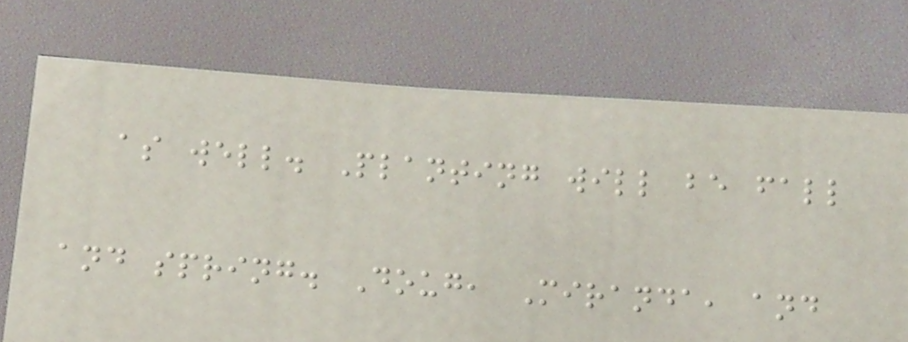as well. Planting will be fall
and spring. Doug, Miranda, and
